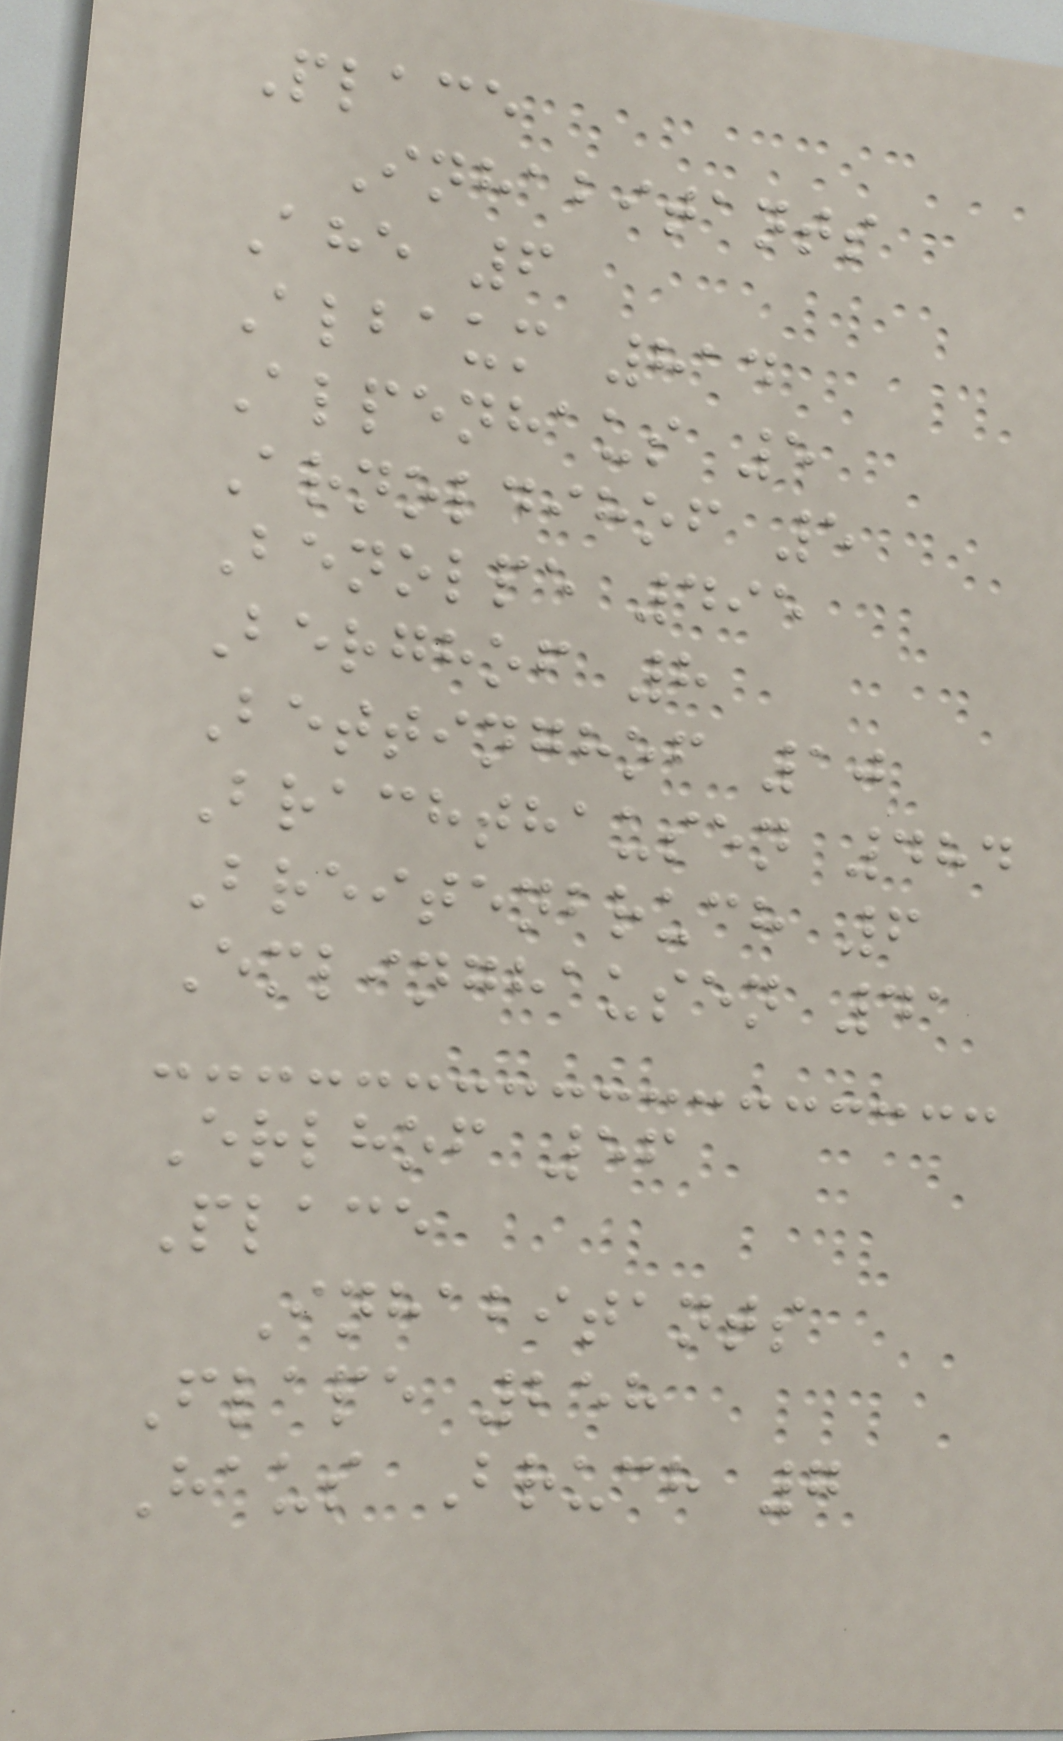Place
Inhabitants
Ahe 6
Albaum 814
Alpenhaus 5
Arnoldihof 5
Benolpe 495
Berghof 8
Bettinghof 10
Brachthausen 484
Breitenbruch 6
Emlinghausen 41
Erlhof 56
Place
Inhabitants
Flape 258
Haus Bruch 7
